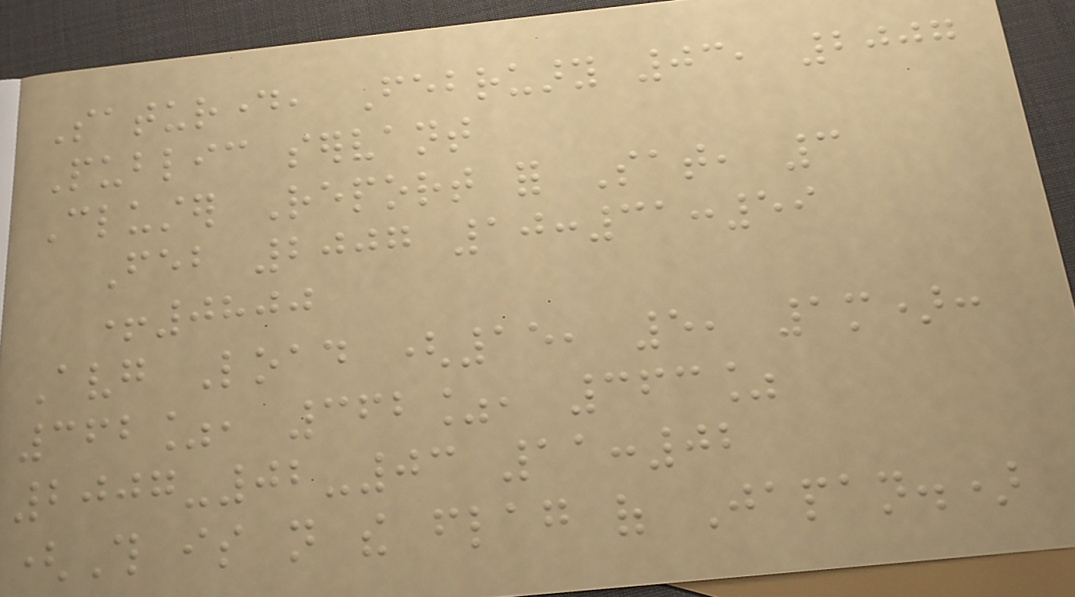Saturday, February 03, 2007
Public servant
Cluster Report for Sat, 3
Feb 2007 10:31:59
+0800
Avg Load (15, 5, 1m):
362%, 362%, 363%
2007-02-03 11:02
(This is not the flag of Japan.)
